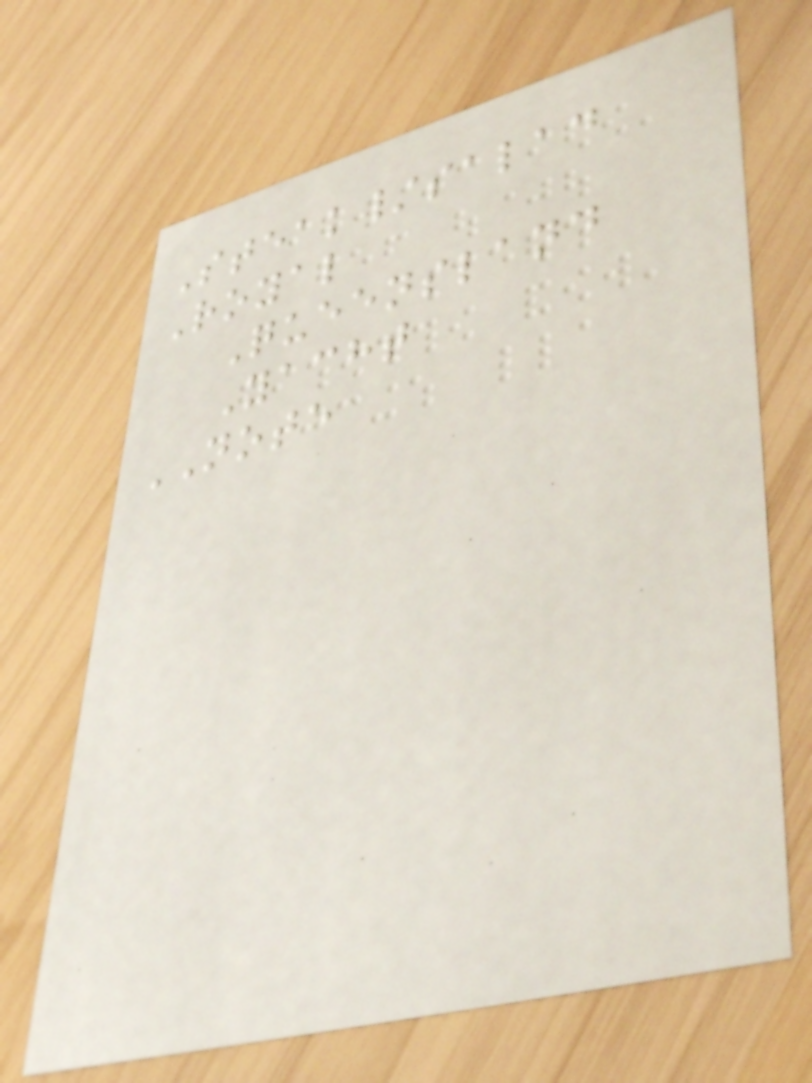Steak/salad
Royal
Queensland
Yacht
NOTE
